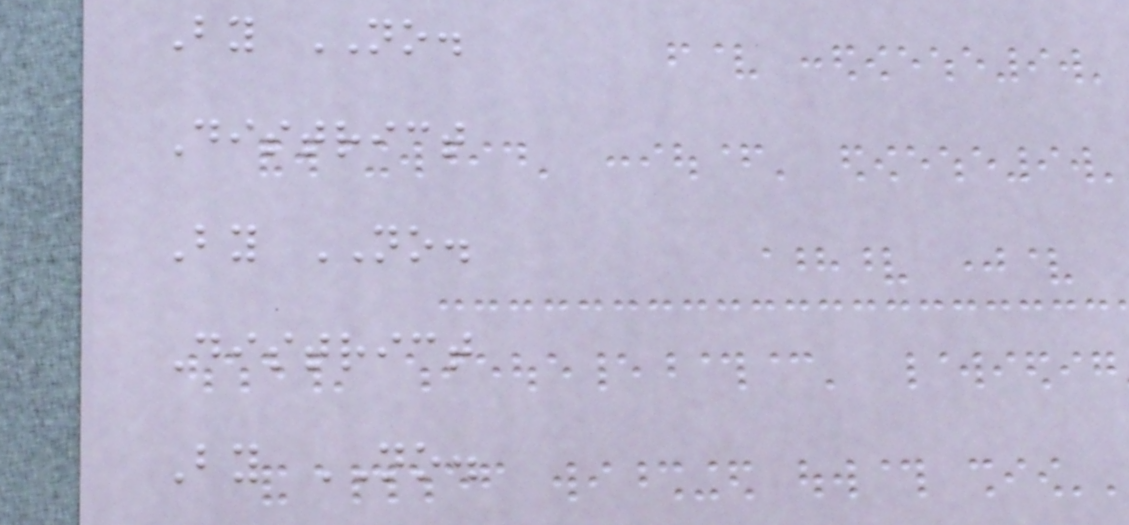By NO.
District
By NO.
District
By NO.
